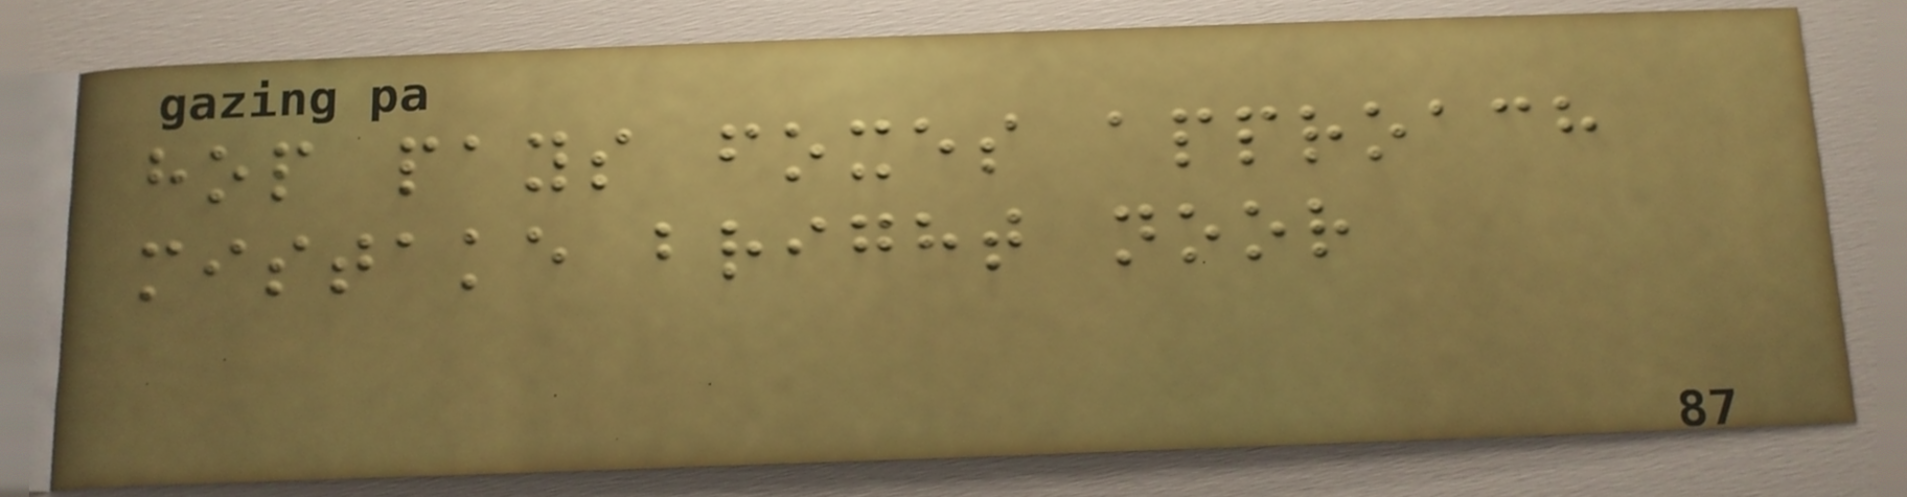hop pays foxes approach
mistake bright noor
